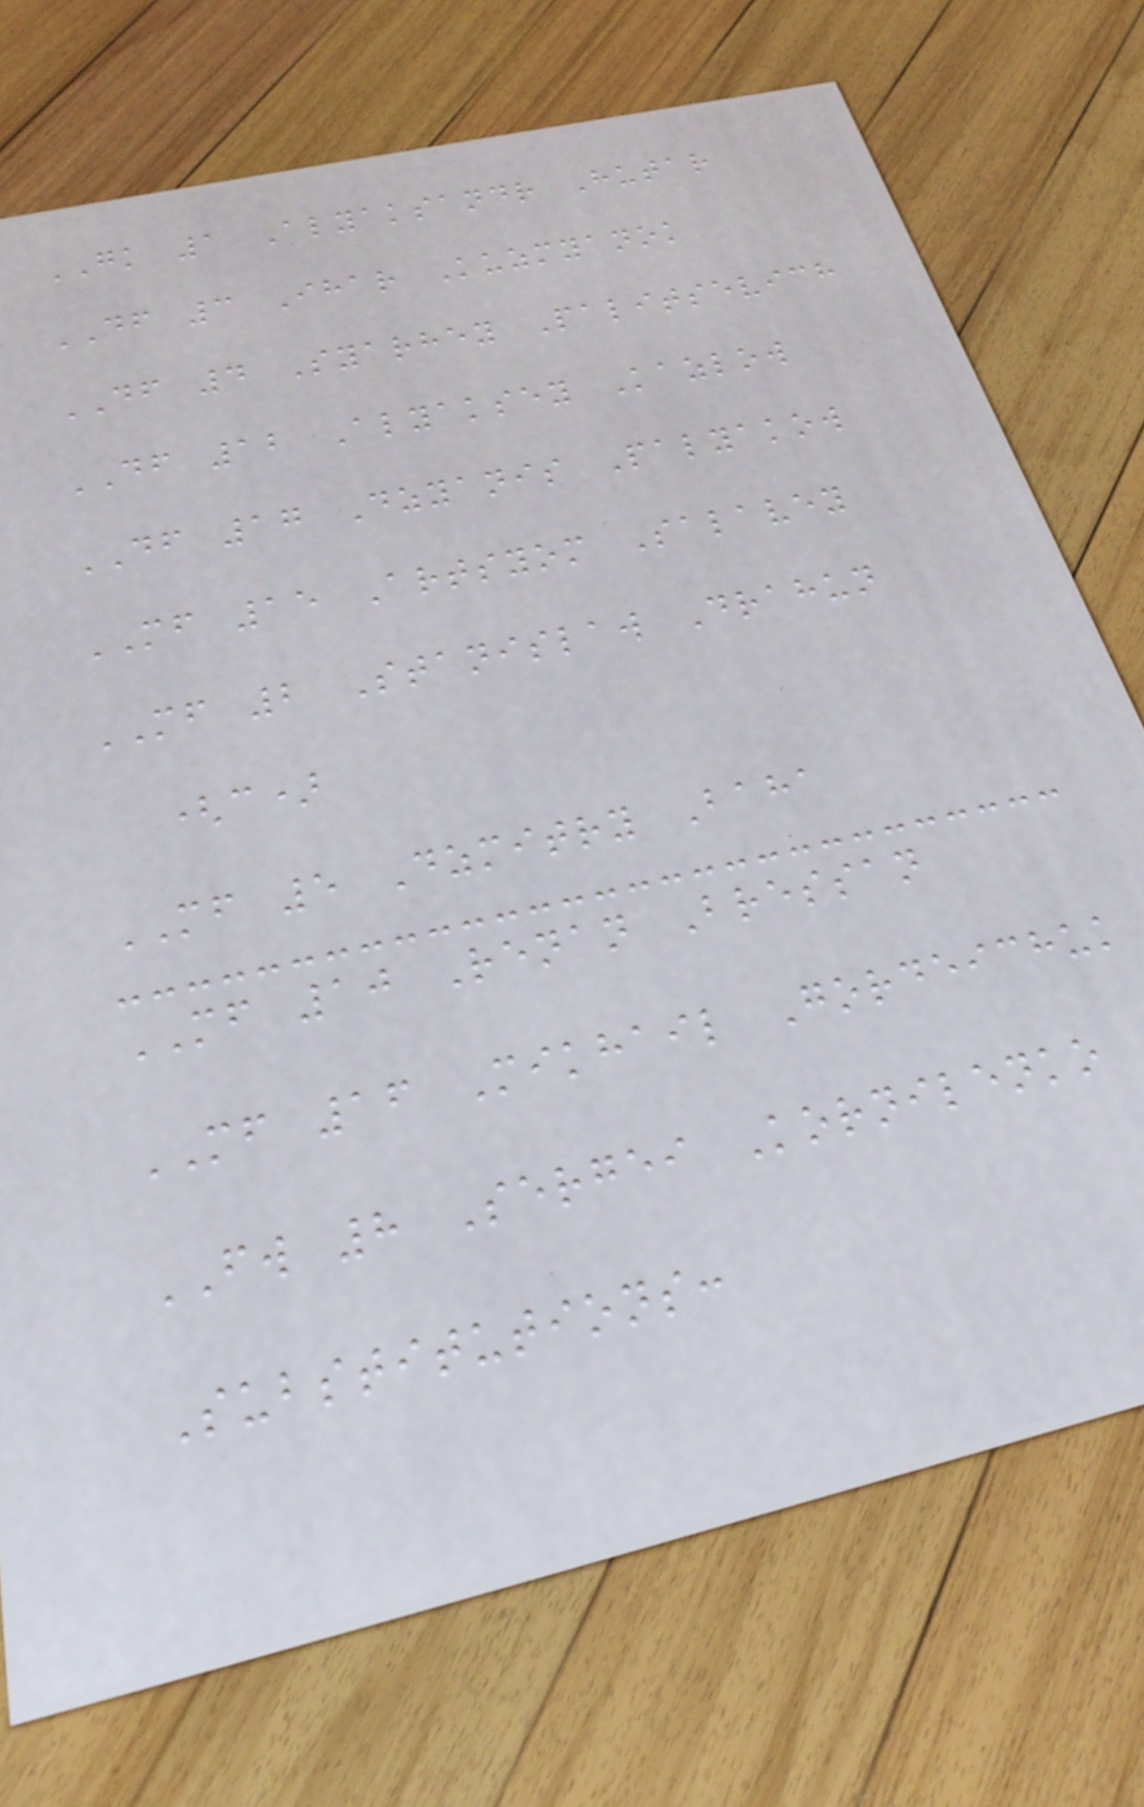GK 1 Alyaksandr Hutar
DF 3 Ihar Kuzmyanok
DF 4 Syarhey Palitsevich
DF 12 Alyaksey Kazlow
DF 17 Dzyanis Palyakow
MF 15 Artsyom Salavey
MF 2 Stanislaw Drahun
(c)
MF 5 Dzmitry Baha
MF 10 Renan Bressan
MF 16 Mikhail Gordeichuk
FW 8 Sergei Kornilenko
Substitutions:
